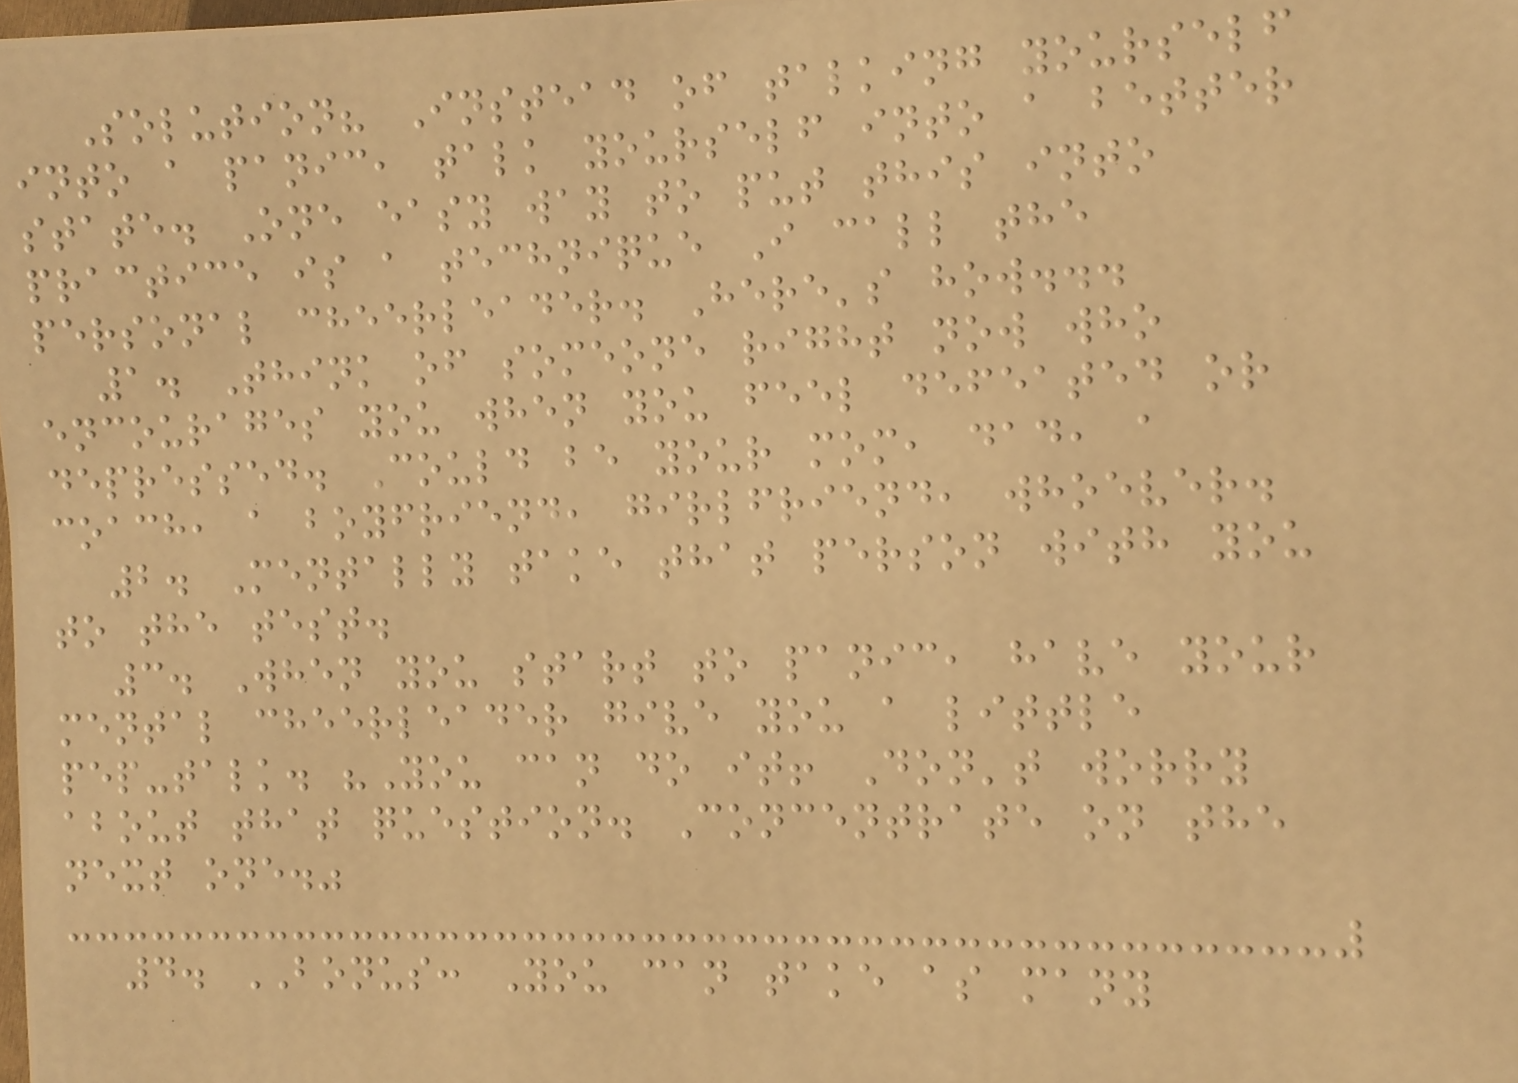Solution? Instead of talking yourself
into a panic, talk yourself into a better
state. One easy way to put this into
practice is a technique I call the
personal cheerleader. Here's how...
1. Think of someone right now who
encourages you when you feel defeated or
depressed. Could be your mom, dad, a
coach, a boyfriend, girlfriend, whoever.
2. Mentally take that person with you
to the test.
3. When you start to panic, have your
mental cheerleader give you a little
pep-talk. "You can do it! Don't worry
about that question. Concentrate on the
next one."
4. BONUS: You can take as many
